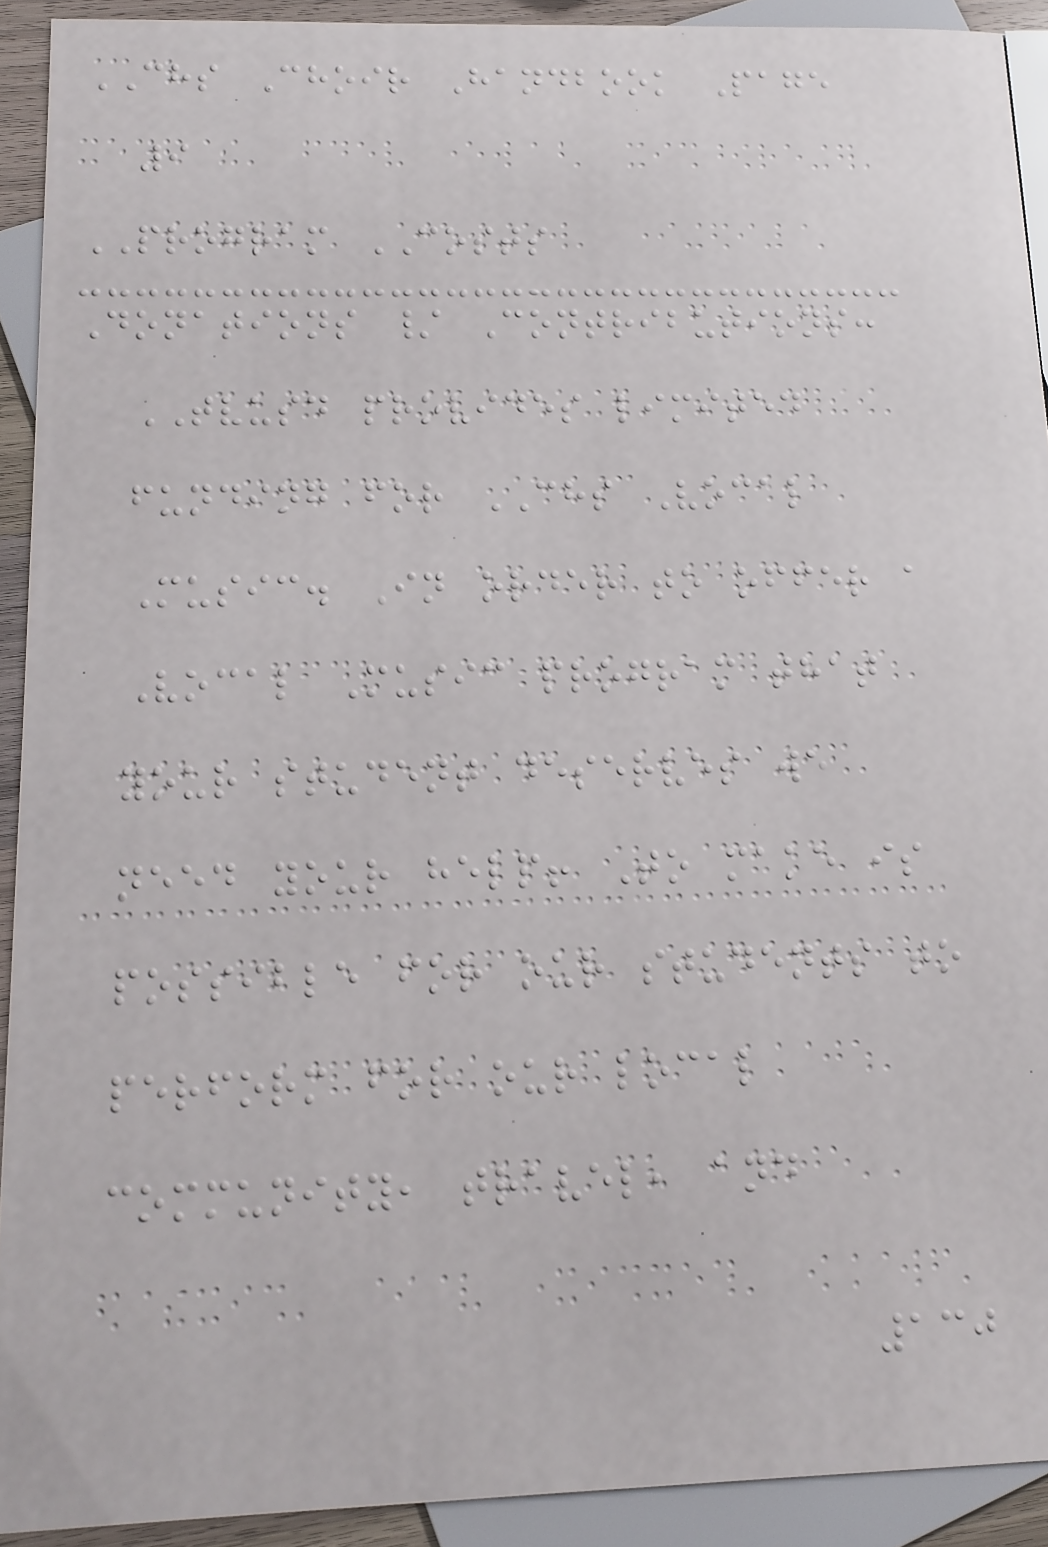CHS Choir Handbook Page
9
PROGRAM COSTS
Donations / Contributions:
TVUSD provides limited
funding for CHS Vocal
Music. In order to offer a
Vocal Music program that
your student deserves we
need your help! To make is
possible for our students to
perform for our local
community, travel, and
130
